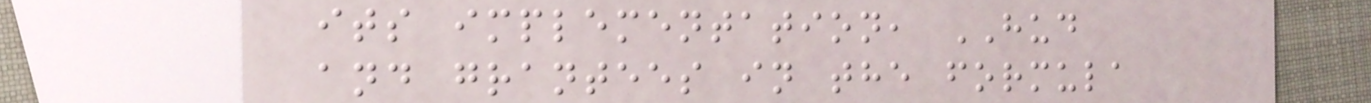its implementation, HUD
and grantees in the formula
